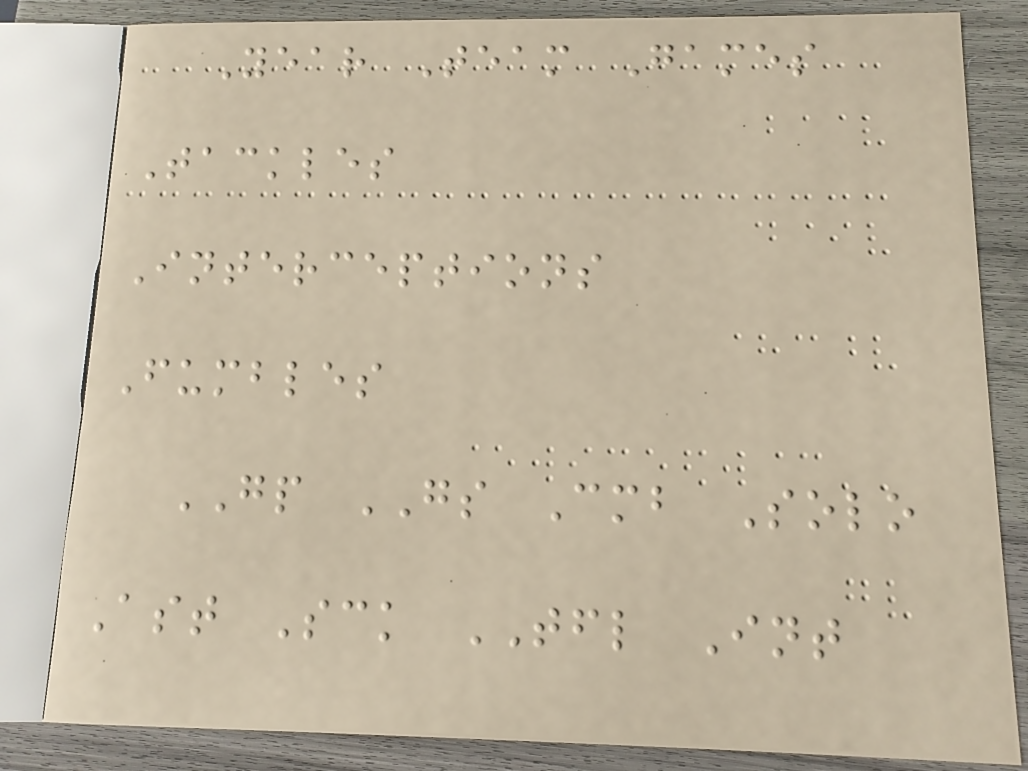Year Team Games
Tackles
Interceptions
Fumbles
GP GS Cmb Solo
Ast Sck TFL Int
